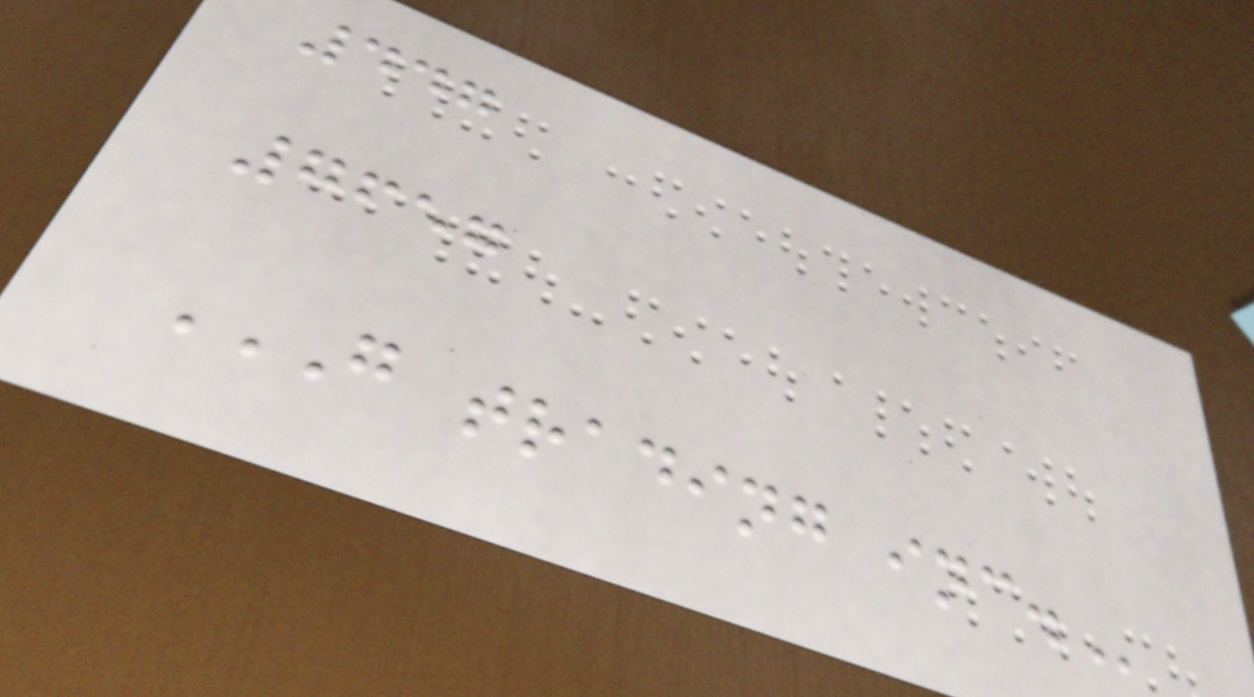447
7657
G TRADING INC.
